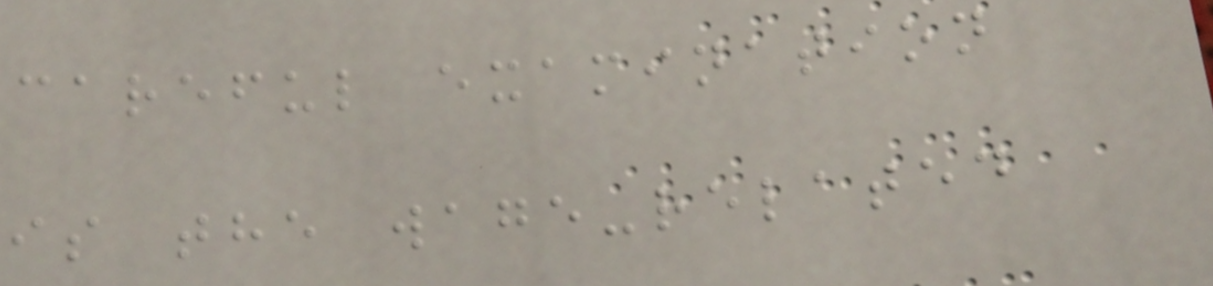careful examination
is the wage-related
